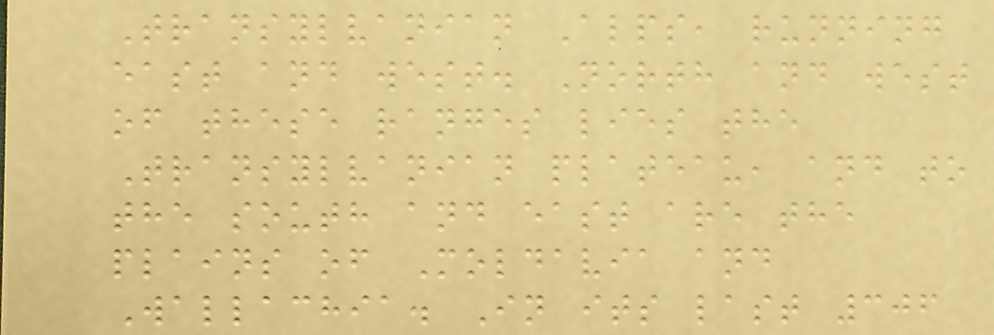Transylvanian Alps, running
east and west. North and west
of these ranges lies the
Transylvanian plateau, and to
the south and east are the
plains of Moldavia and
Wallachia. In its last 306
